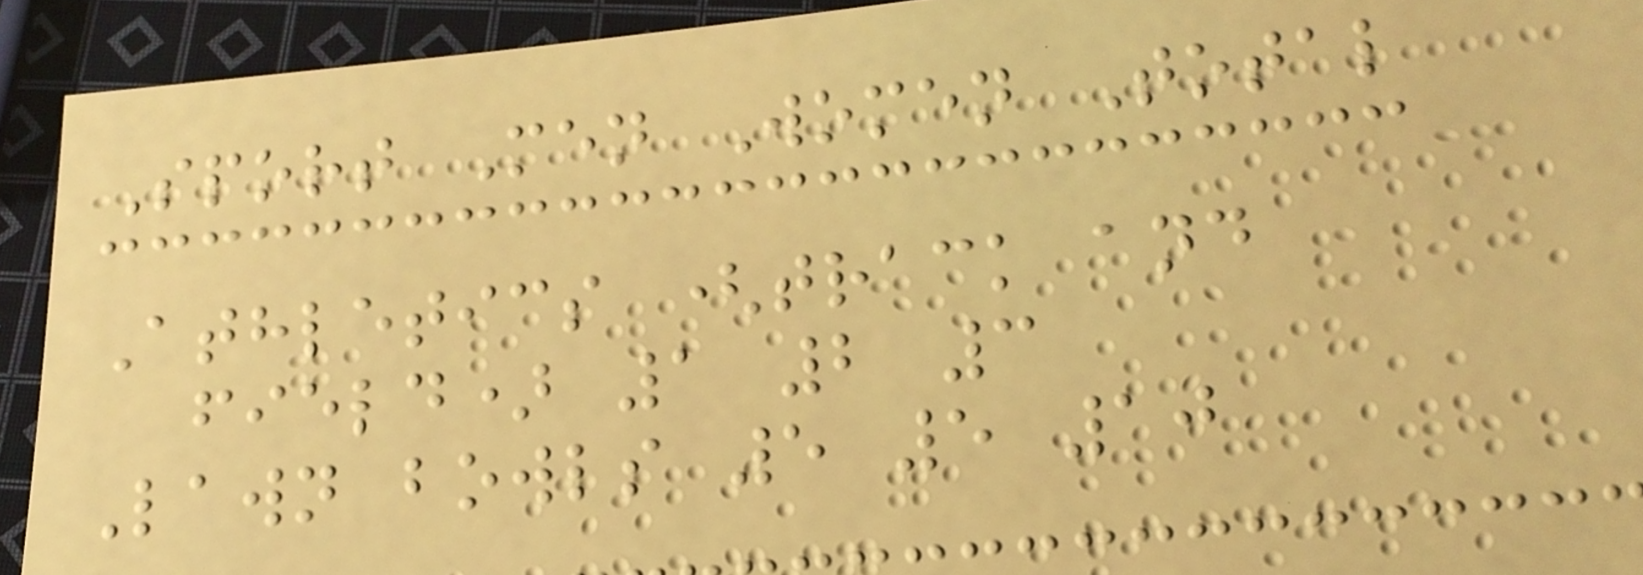Sport Men Women Total
Athletics (track and
field) 1 2 3
Lawn bowls 5 5 10
